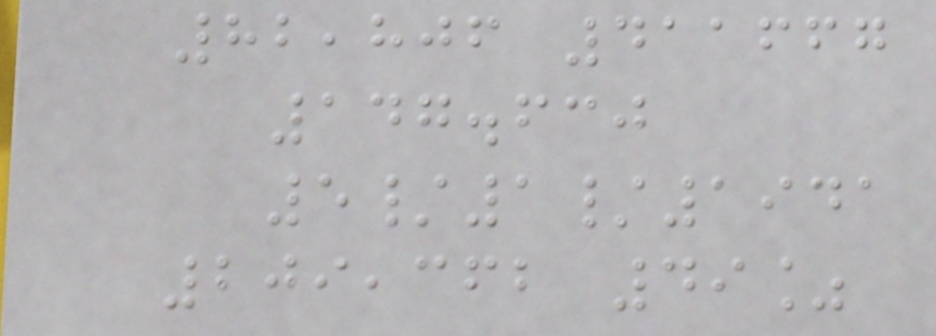82,806 411667
147.630
5/1/1941
209,362 49%
